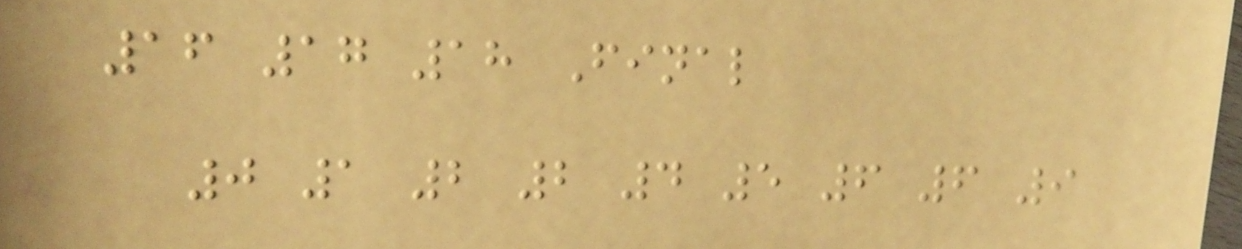16 17 18 Final
0 1 2 2 4 5 6 6 9
